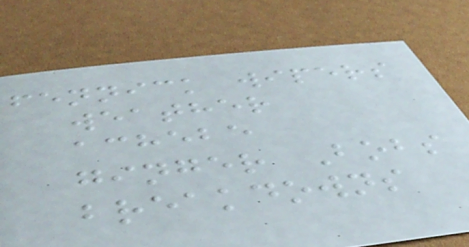fennick wipers
weather
achebe
ginger Bobs
breakdowns
